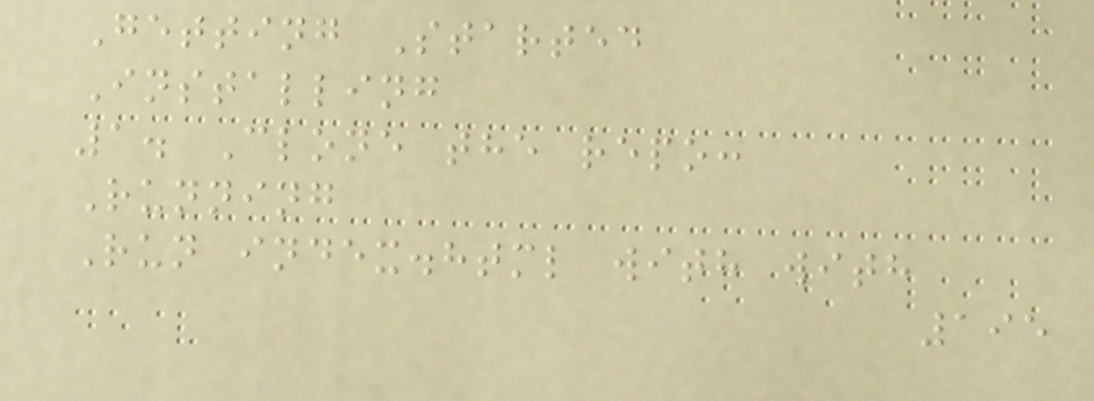Getting Started
Installing
1. Clone the repo:
Running
Run index.html with with
195
